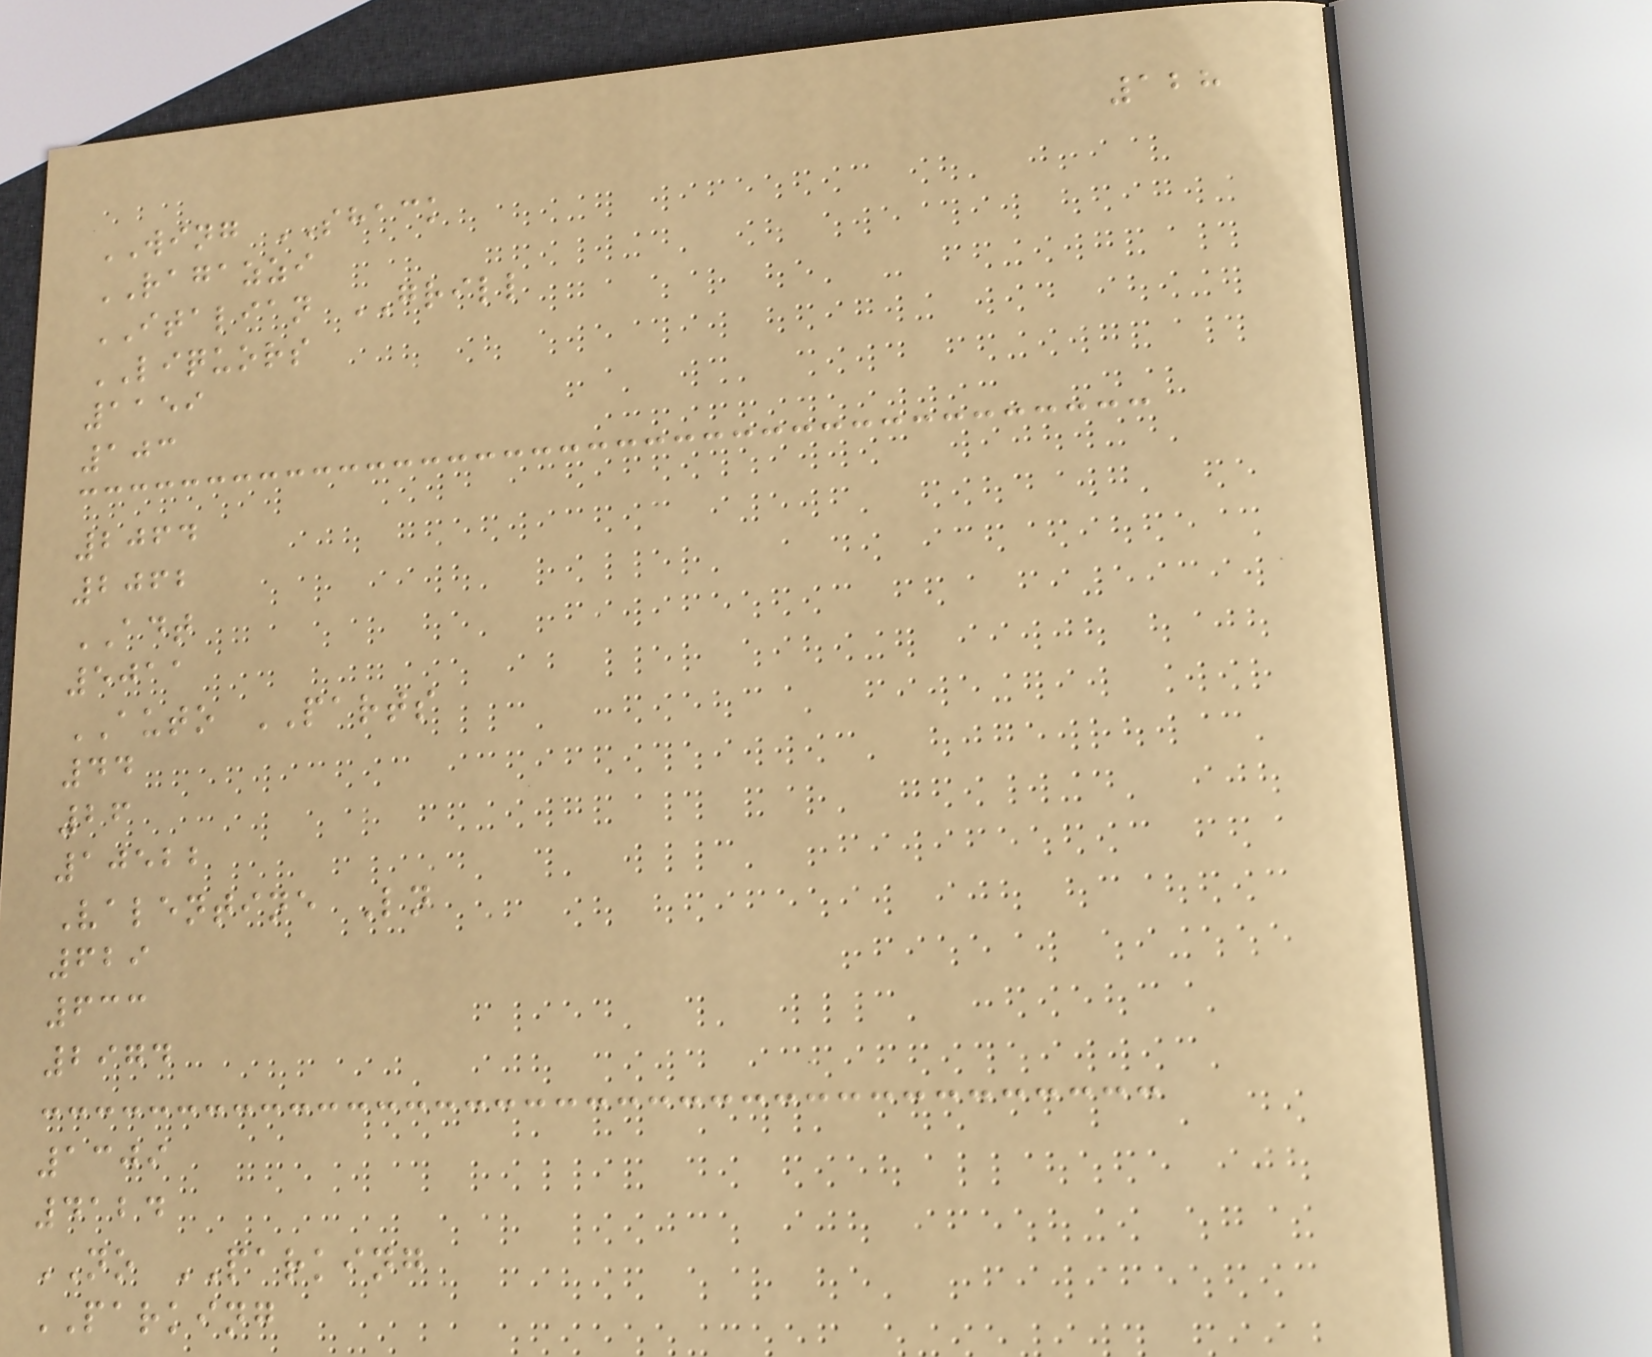128
WING SHACK
RAGAZZI
ITALIAN GRILL
LIQUORS
1159
103
2064
2062
ADT
5011
AUTO PARTS
44
26
10522
Valentine Ln
629
633
2974
1309
4124
NO PARKING
PARKING
